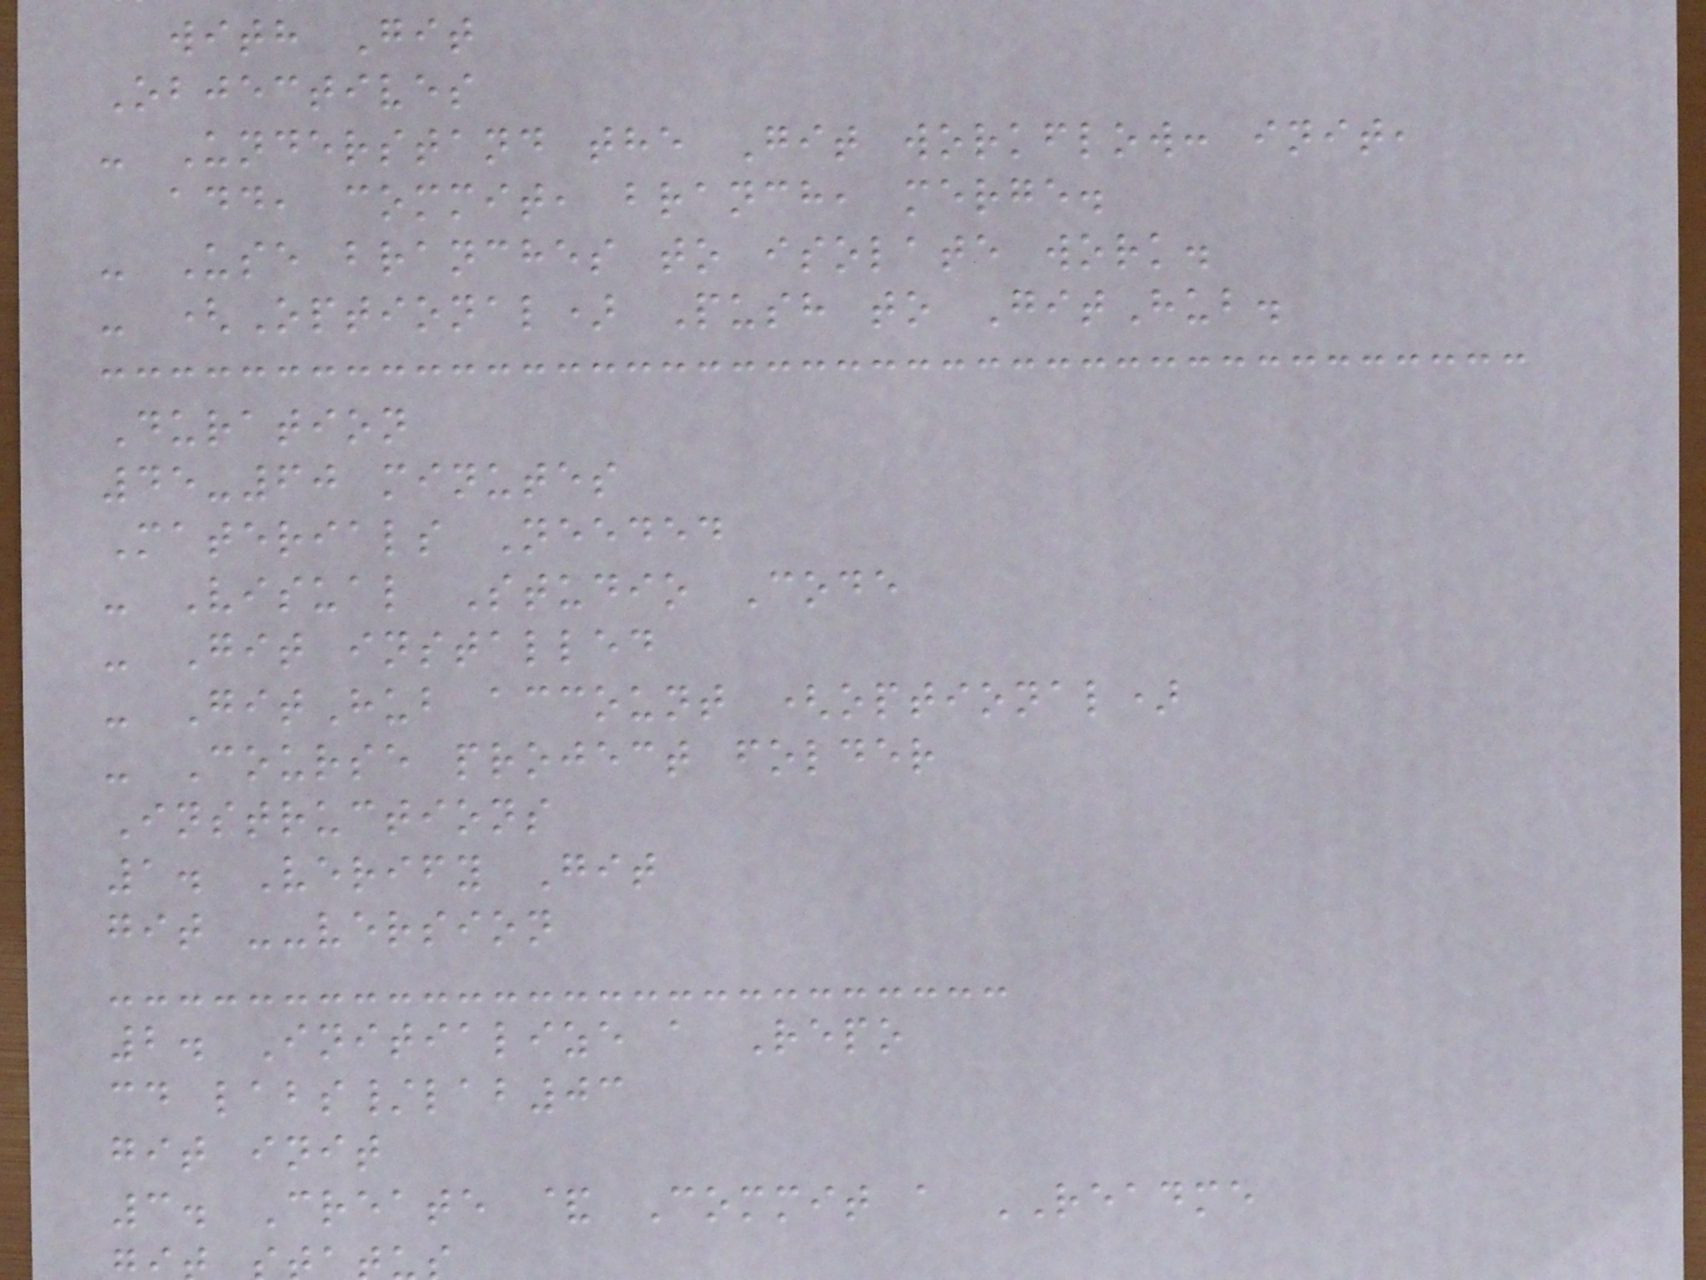with Git
Objectives
- Understand the Git workflow: init,
add, commit, branch, merge.
- Use branches to isolate work.
- (Optional) Push to GitHub.
Duration
45-60 minutes
Materials Needed
- Visual Studio Code
- Git installed
- GitHub account (optional)
- Course project folder
Instructions
1. Verify Git
git --version
2. Initialize a Repo
cd labs/lab03
git init
3. Create & Commit a README
